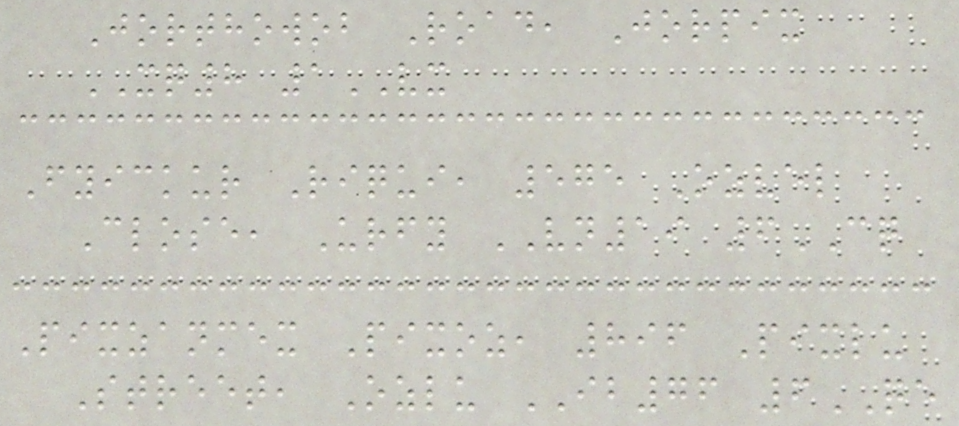Jorthowob Road, Jorpix
XQ8 1VX
Fyickur Riqui, 575 Ozvel
Close, Urfy VN19 6CQ
Pixzanmex Pixoz, 896 Pixlu
Street, Ozlu IB76 6QE
